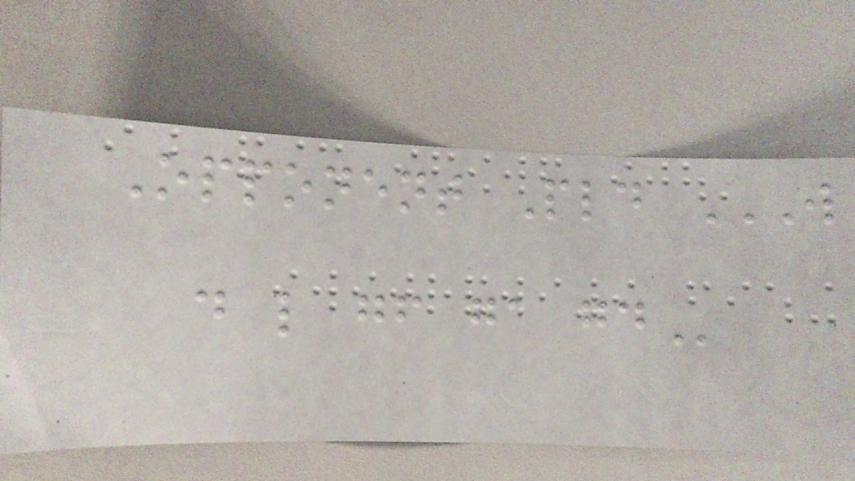Opponent Pld W
D L GF GA GD
